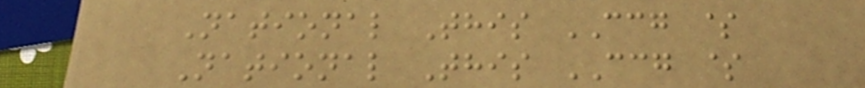National This CCG $
National This CCG $
